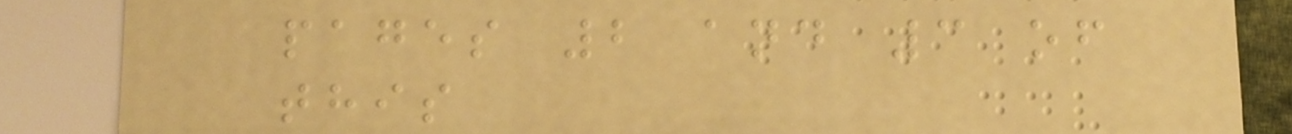pages 2 and 3 of
this
